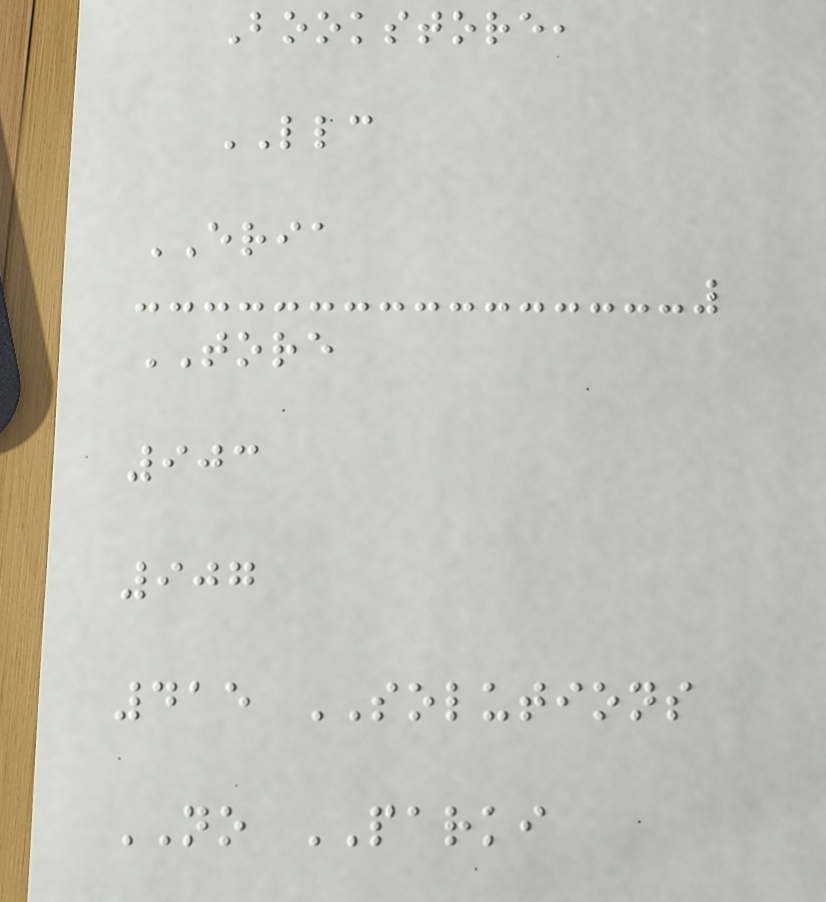Bookstore,
LLC
ERIA
TORE
903
907
415 SOLUTIONS
NO PARKI
